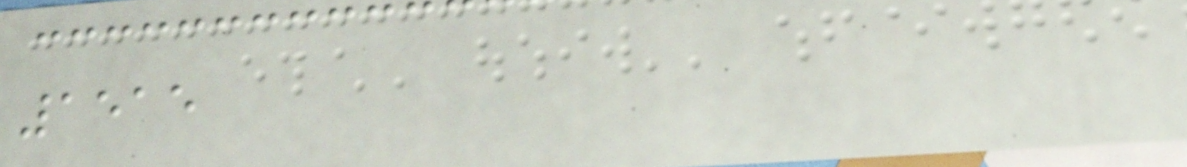1515
